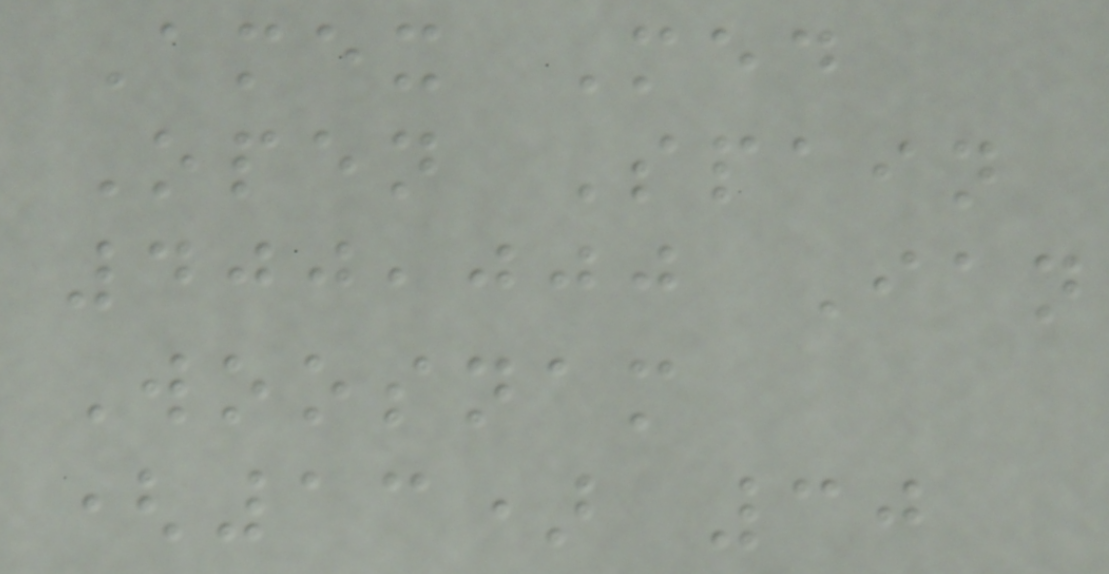Amex Med
Open Spain
400,000 Ian
Woosnam
(13) 30
